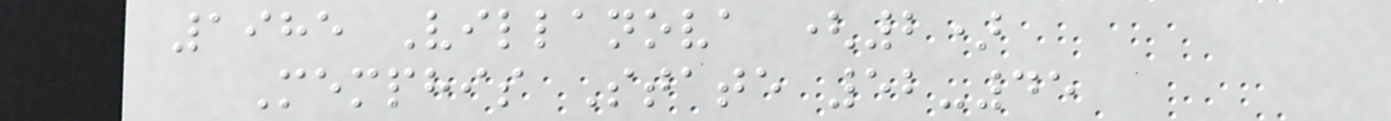1985 Villanova (2)
Memphis State 52-45
